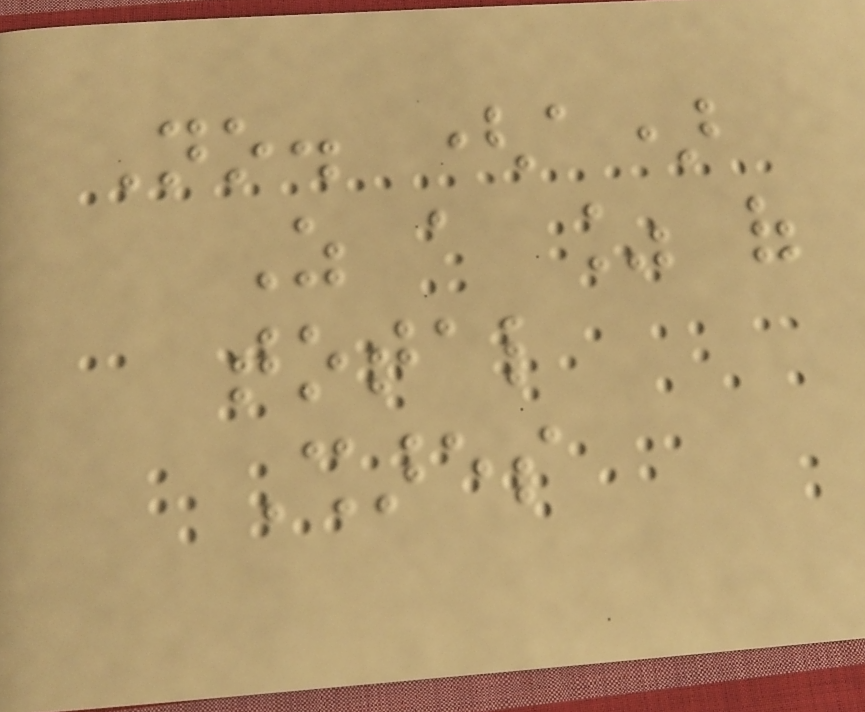No. (a)
As a % of
total
Shares
